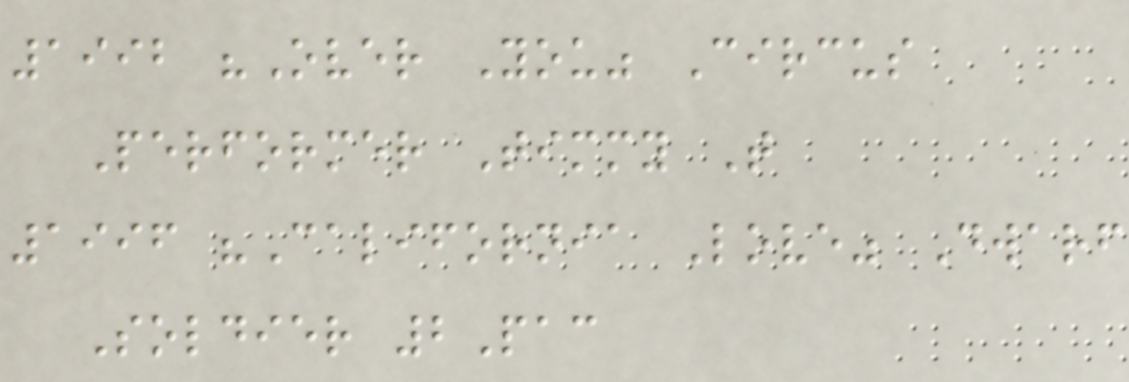1992 "Over You" Circus
Performer Timmy T
1996 "California Love" Dwarf
Soldier 2Pac
